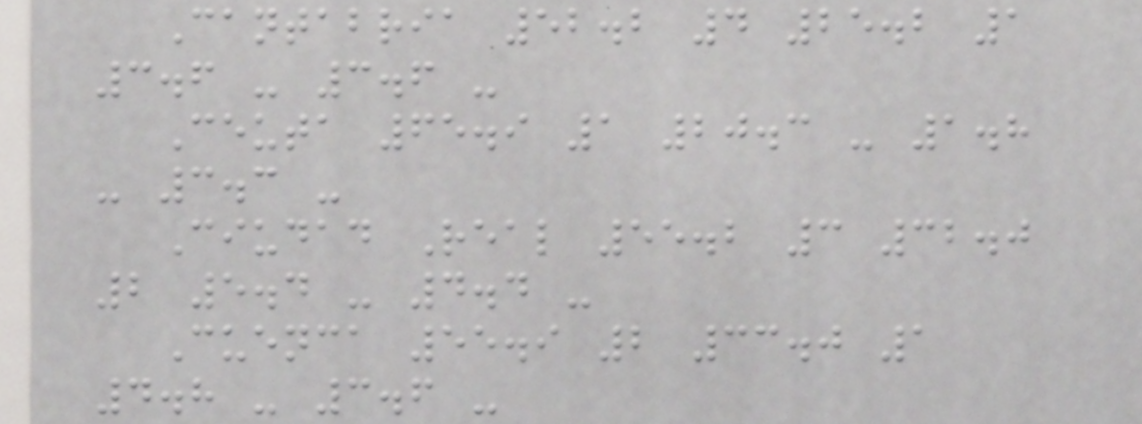Cantabria 52.2 4 25.2 1
3.6 - 3.6 -
Ceuta 65.9 1 20.3 - 1.8
- 3.3 -
Ciudad Real 55.2 3 32.0
2 5.4 - 4.4 -
Cuenca 55.9 2 33.0 1
4.8 - 3.6 -
